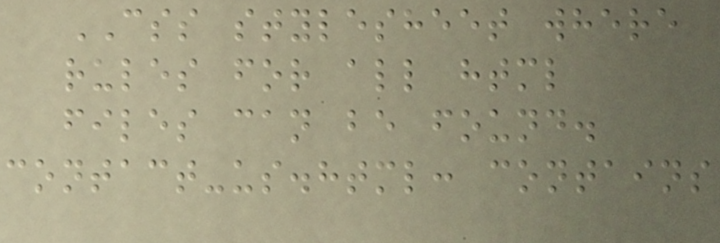CSS stylesheet where
rules for all html
files can be found.
contact-us.html: contains
